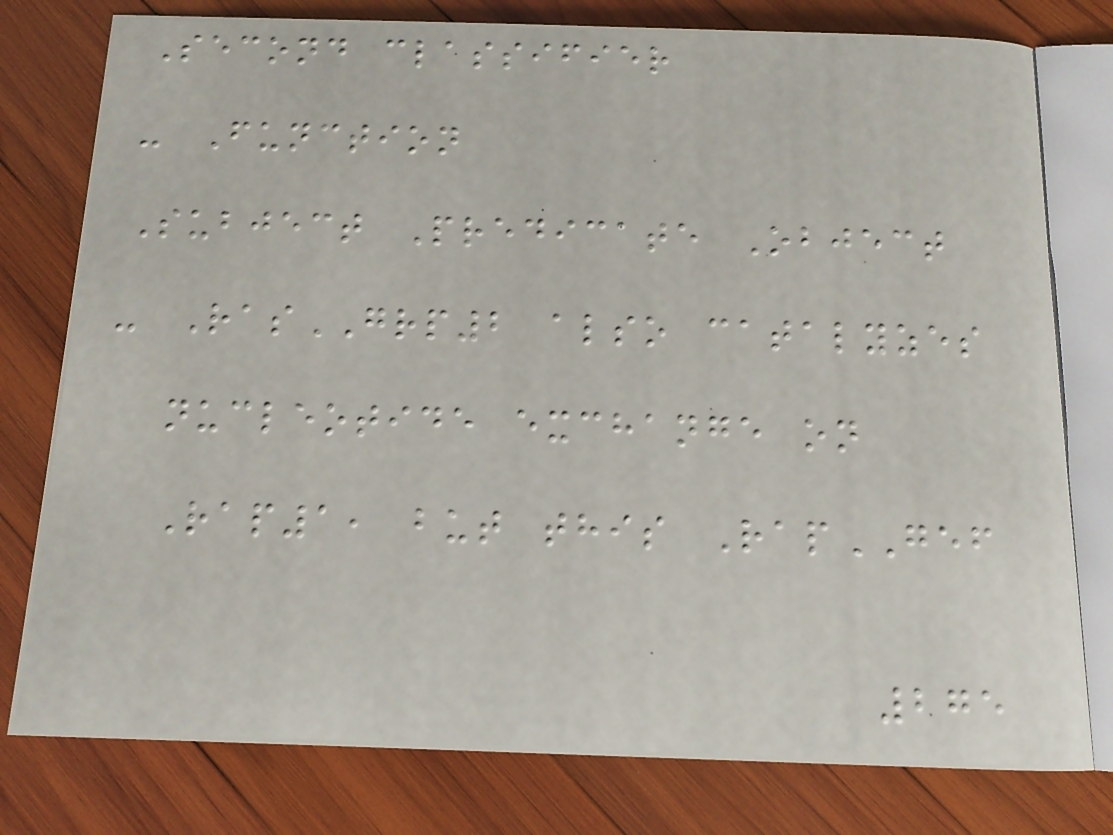Second classifier
- Function
Subject Predicate Object
- RasGRP2 also catalyzes
nucleotide exchange on
Rap1, but this RapGEF
275
